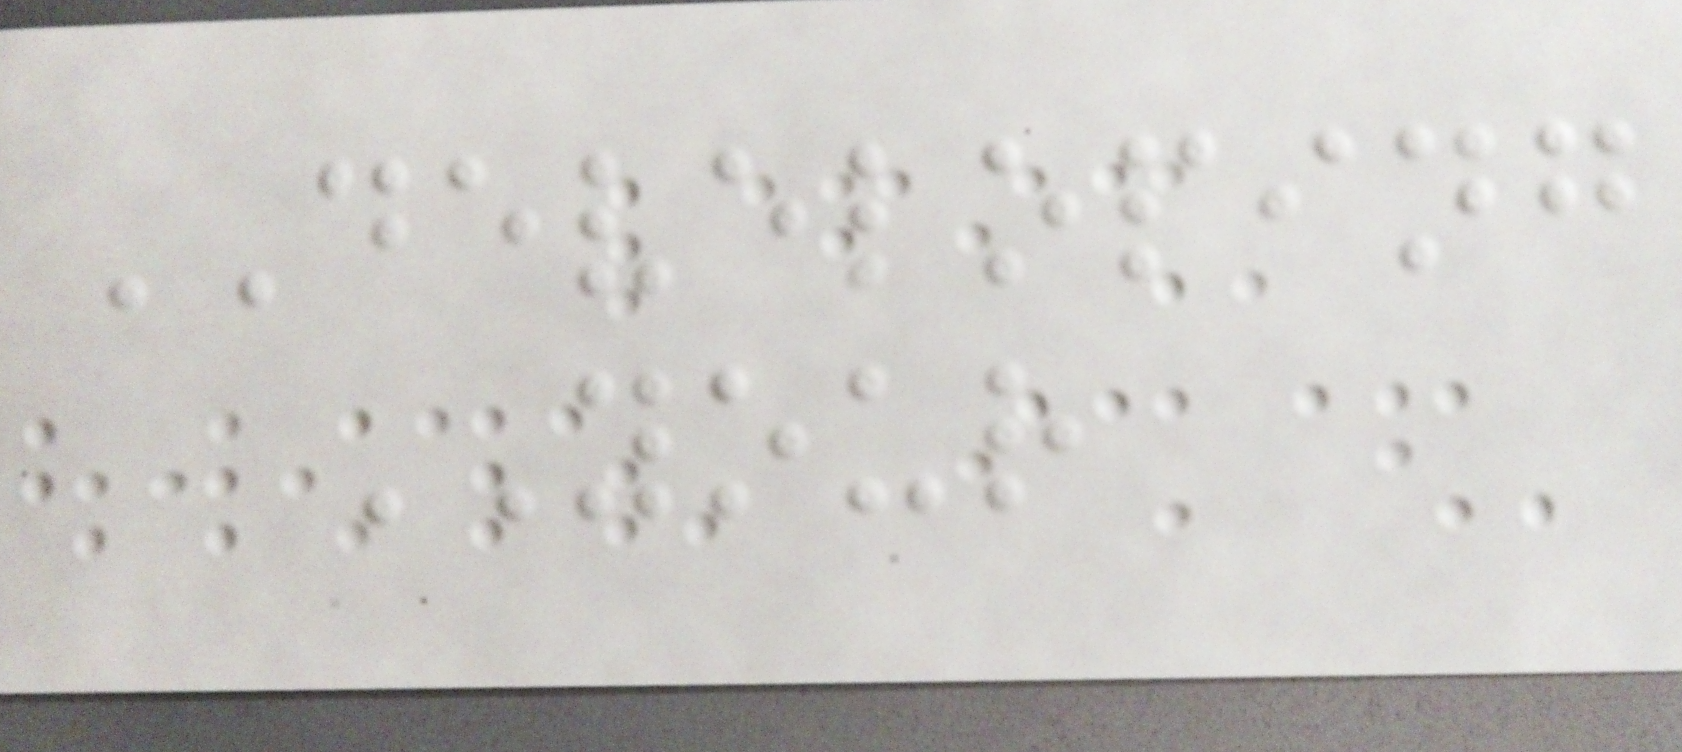DEVELOPING
YOUR
